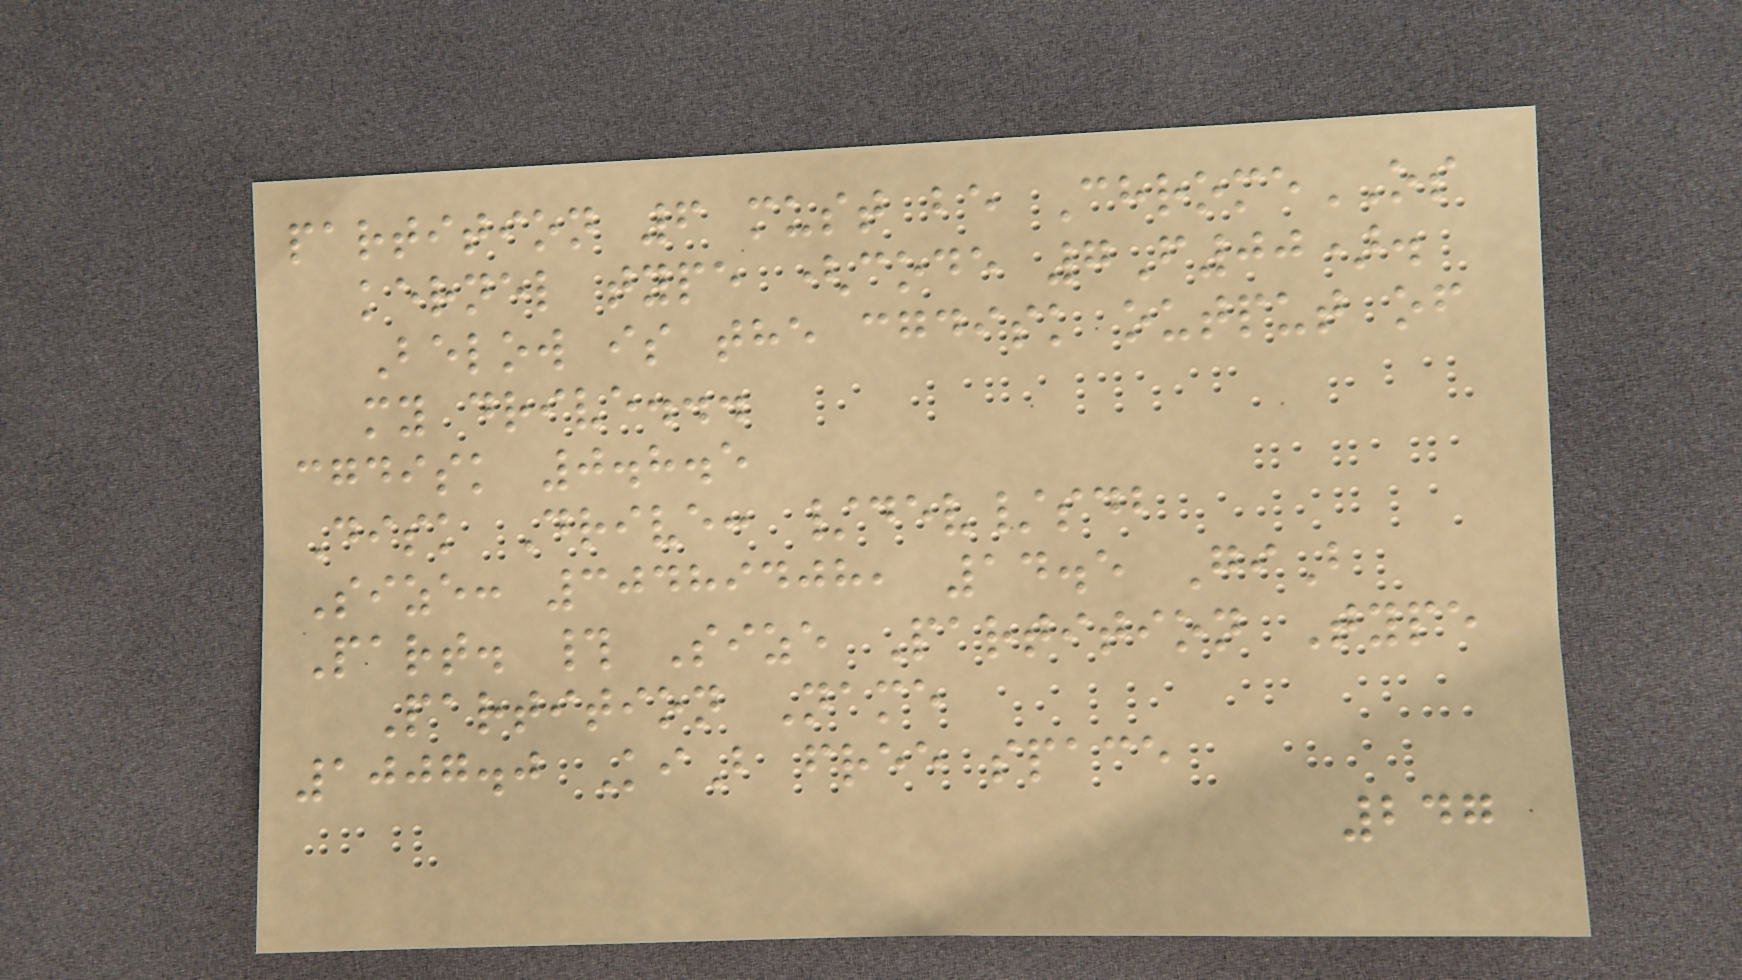partition 6 must be ChromeOS
kernel type (code 7F00).
Below is the cgdisk output of
my drive...
cgdisk 0.8.5
Disk Drive: /dev/sdb
Size: 30489408, 14.5 GiB
Part. # Size Partition Type
Partition Name
1007.0 KiB free space
247
